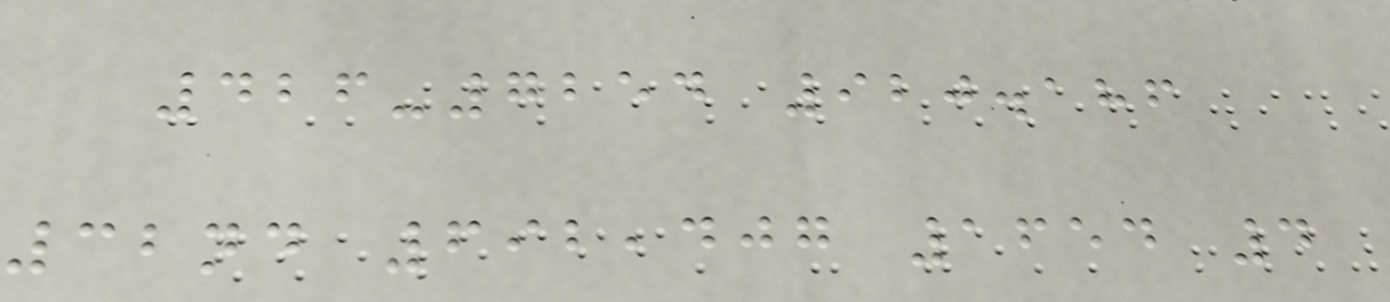426-7254 920.186
32nd 692,407 1654 4
